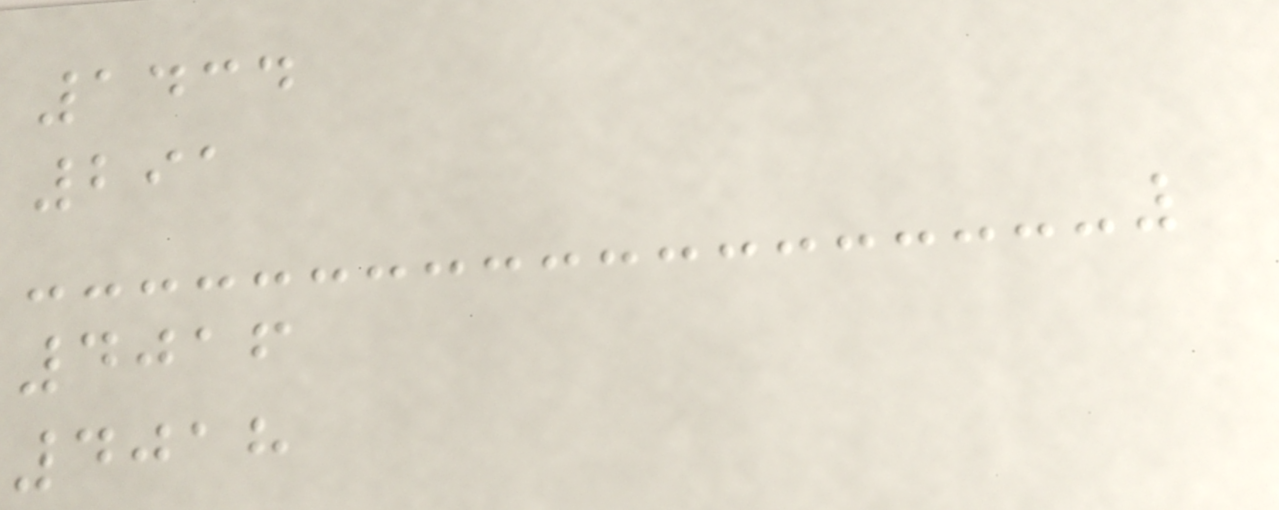1434
291
4016
4018
